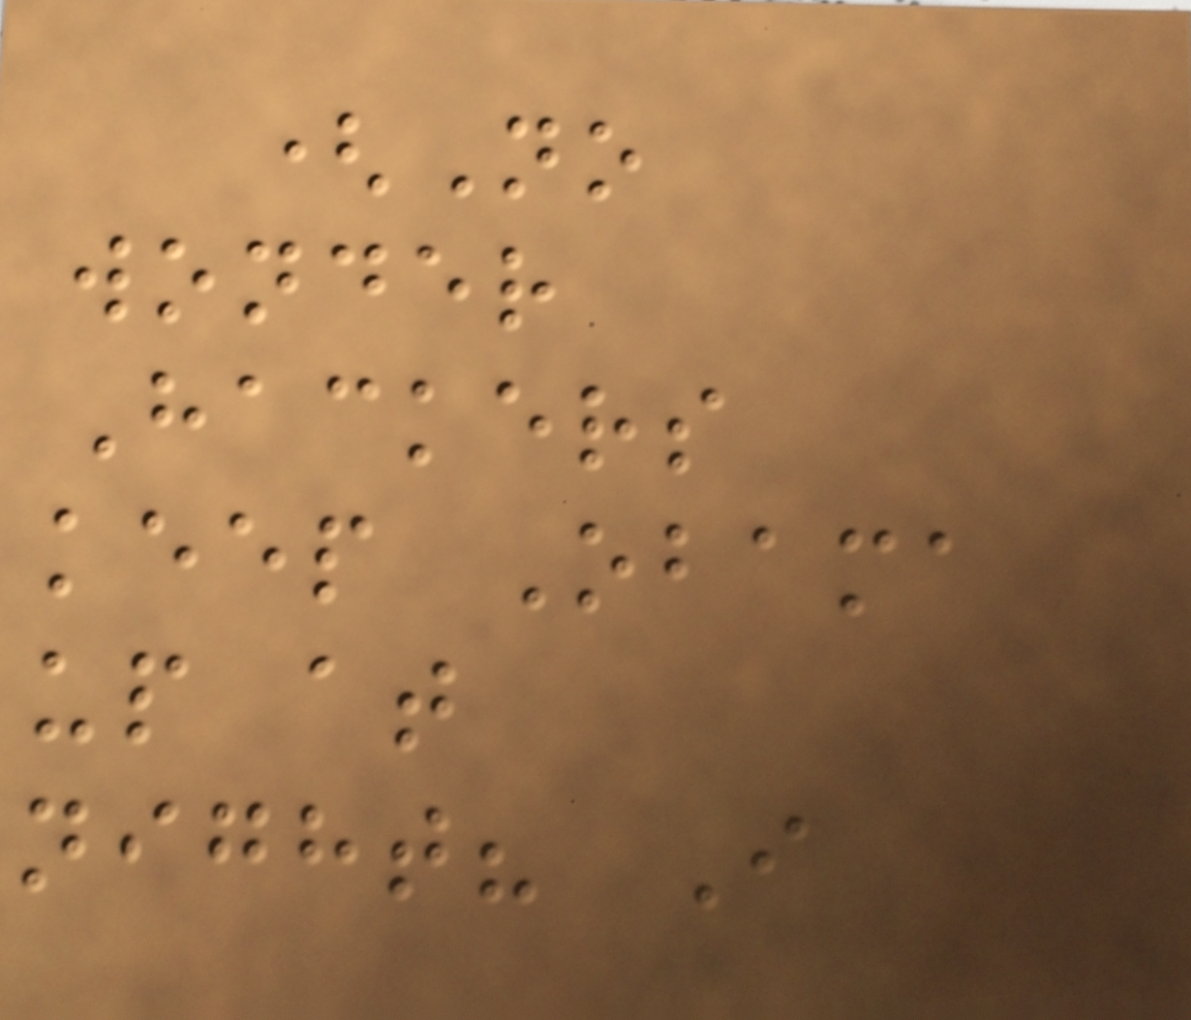(No
wonder
Hackers
keep Obama
up at
night? I
